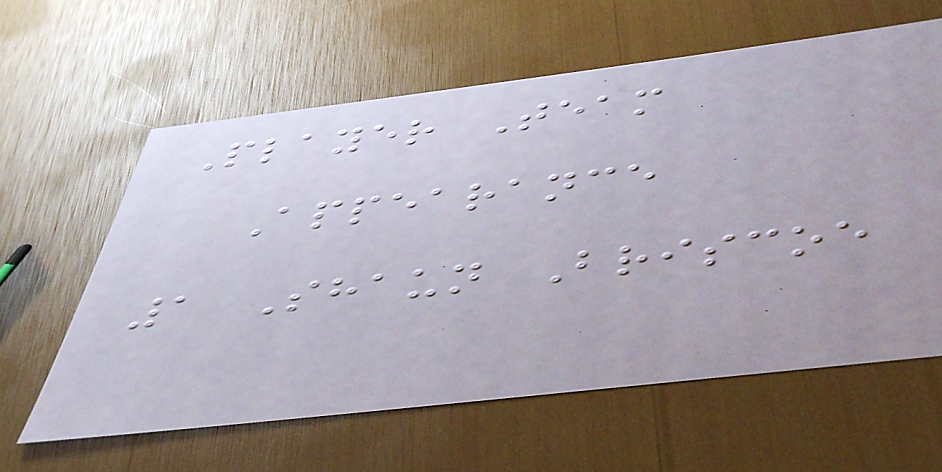Player Team
Appearance
1 Shaun Briscoe
